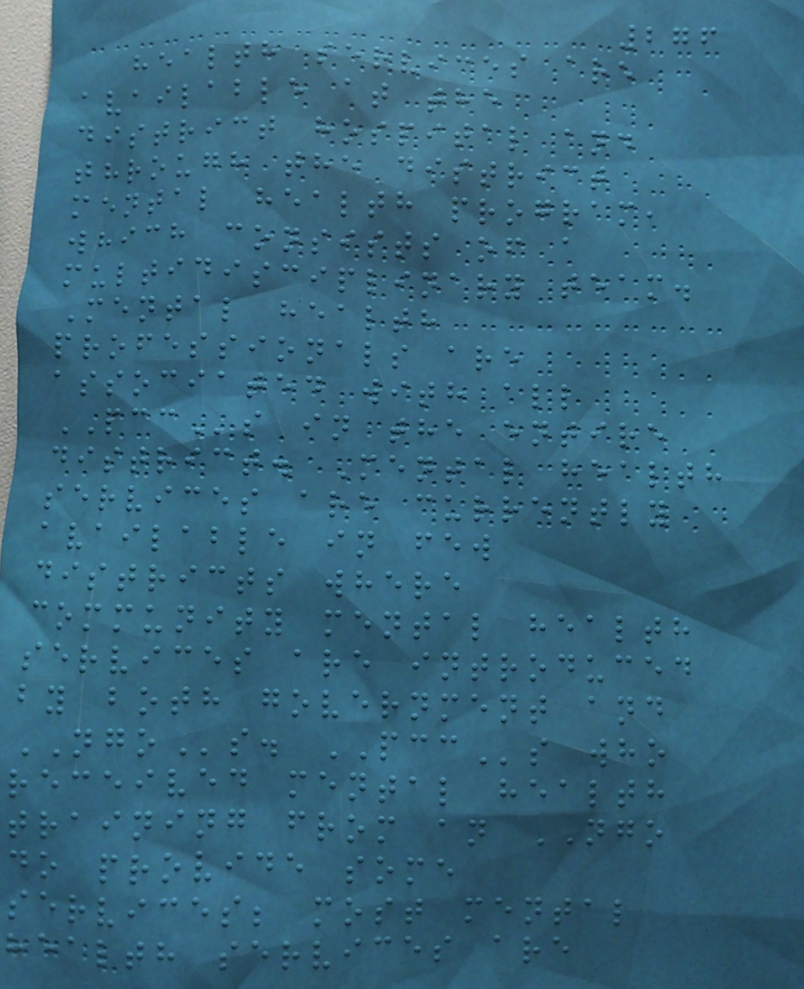276
health services are
available at the
district hospital and
through the district
mental health program,
which consists of a
multidisciplinary team.
Mental health
professionals are
associated with all
PCCs in the entire
district. Mental health
services are currently
available in few
districts where
community mental health
services are introduced
by both government and
NGOs. PCCs who
received mental health
training from an NGO
do provide some
services; most mental
health services are
